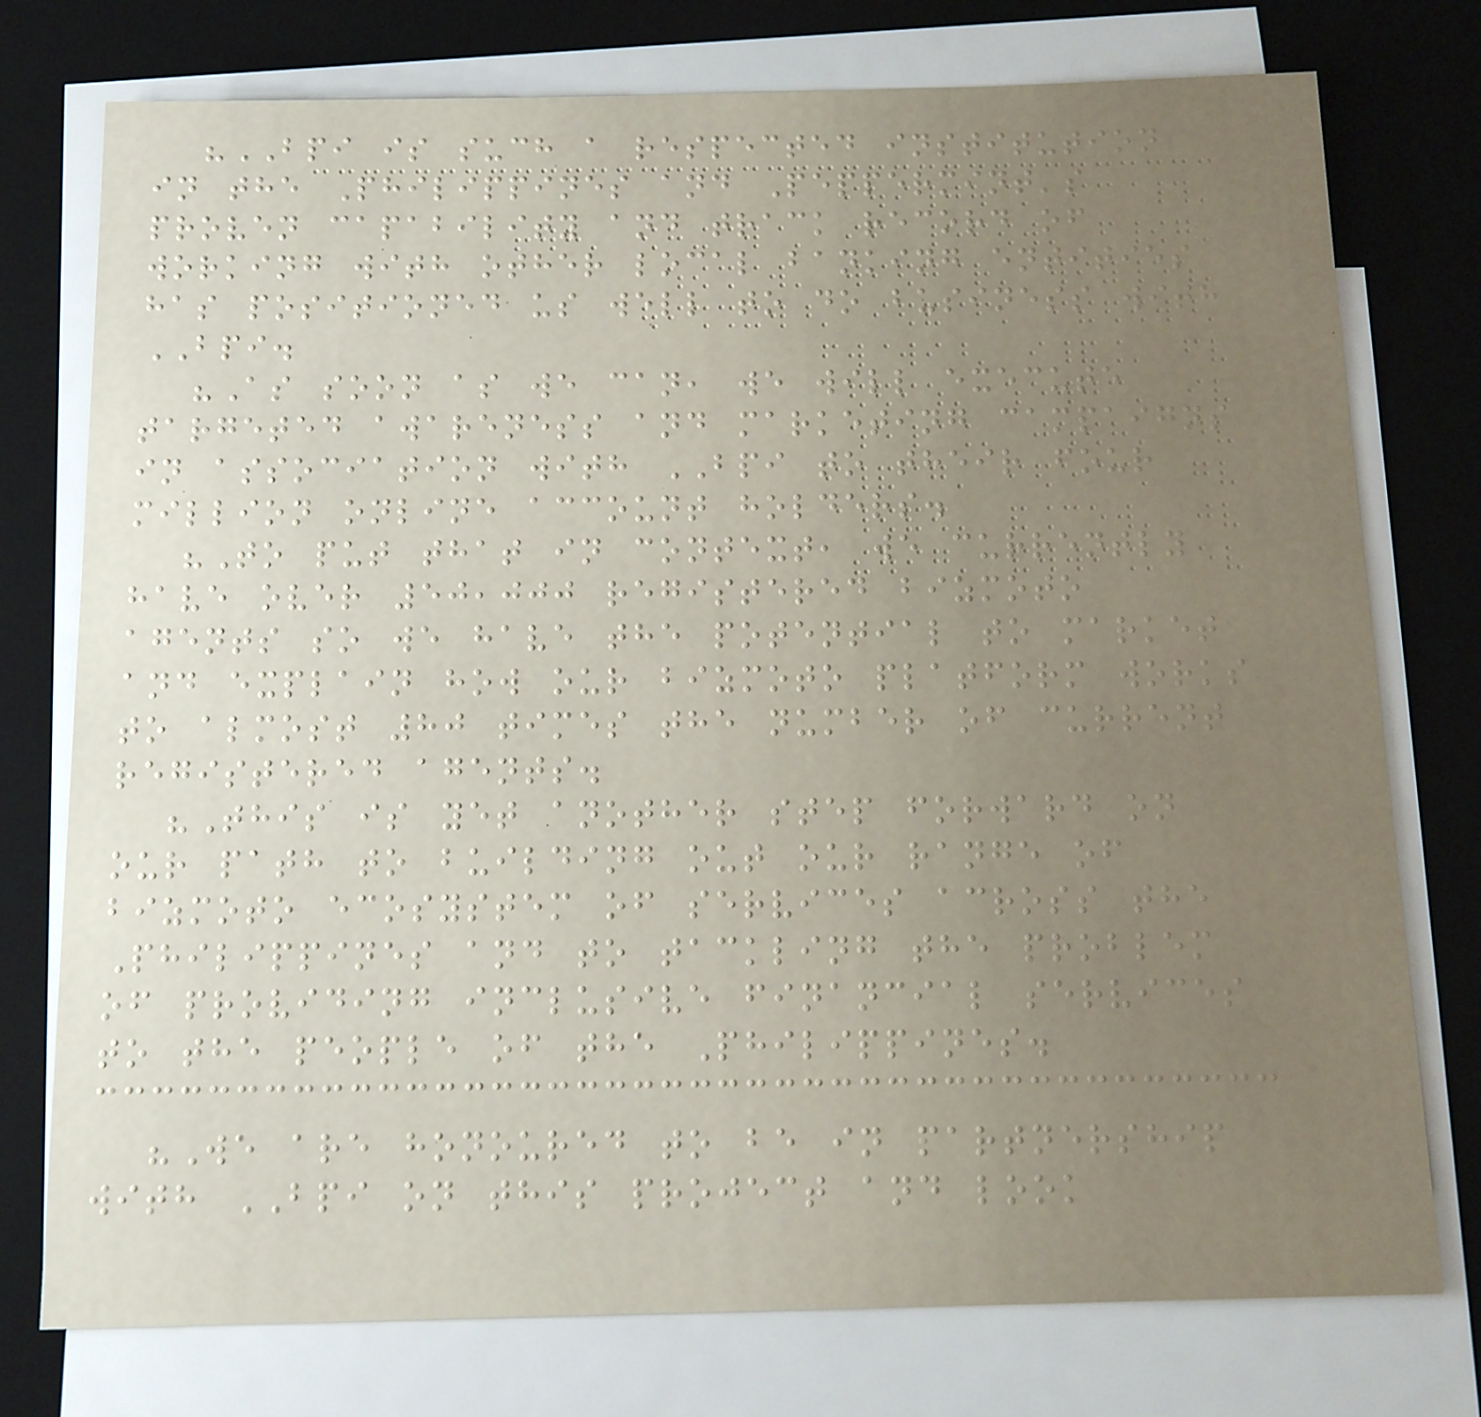"BPI is such a respected institution
in the Philippines and Peppermint's
proven capability and track record of
working with other local banking entities
has positioned us well to do business with
BPI.
"As soon as we can, we will execute
targeted awareness and marketing campaigns
in association with BPI to their four
million online account holders.
"To put that in context, we currently
have over 50,000 registered bizmoto
agents so we have the potential to market
and explain how our bizmoto platform works
to almost 80 times the number of current
registered agents.
"This is yet another step forward on
our path to building out our range of
bizmoto ecosystem of services across the
Philippines and to tackling the problem
of providing inclusive financial services
to the people of the Philippines.
"We are honoured to be in partnership
with BPI on this project and look
